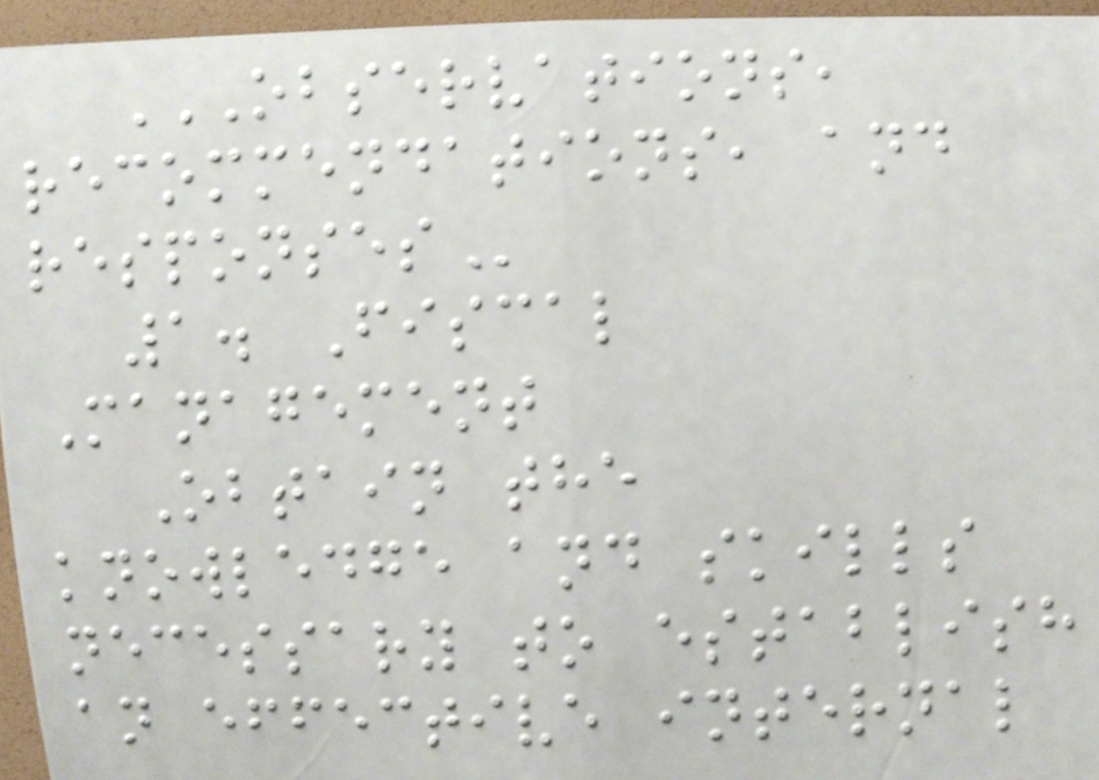OBSERVATIONS,
RECOMMENDATIONS, AND
RESPONSES
1. Fiscal
Management
Obtain the
knowledge and skills
necessary to establish
an effective internal
